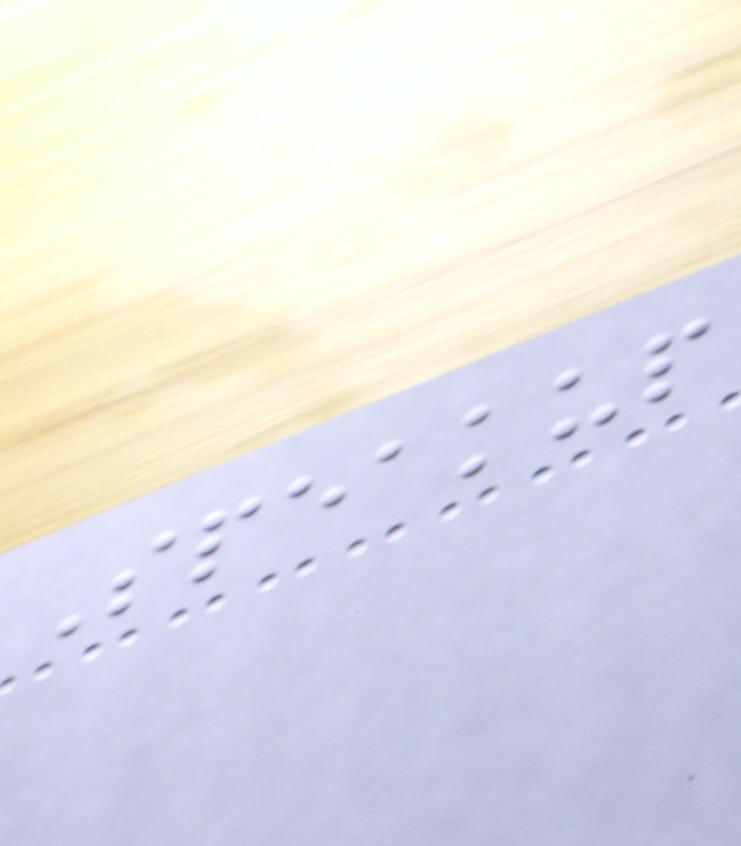Speakup
